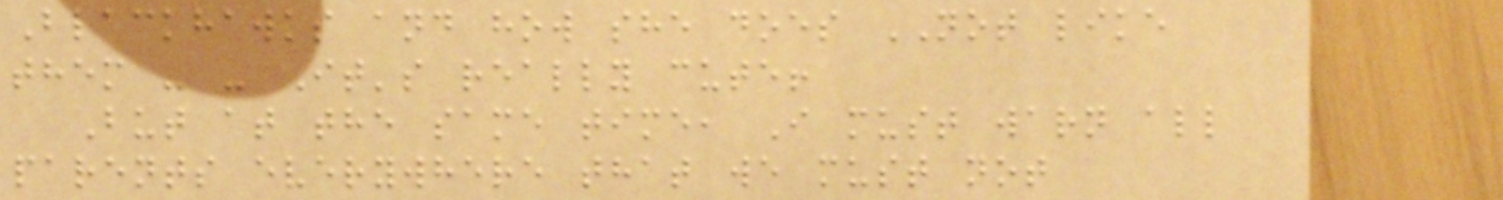Blackhawks and how she does NOT like
them - - It's really cute!
But at the same time, I must warn all
parents everywhere that we must not
